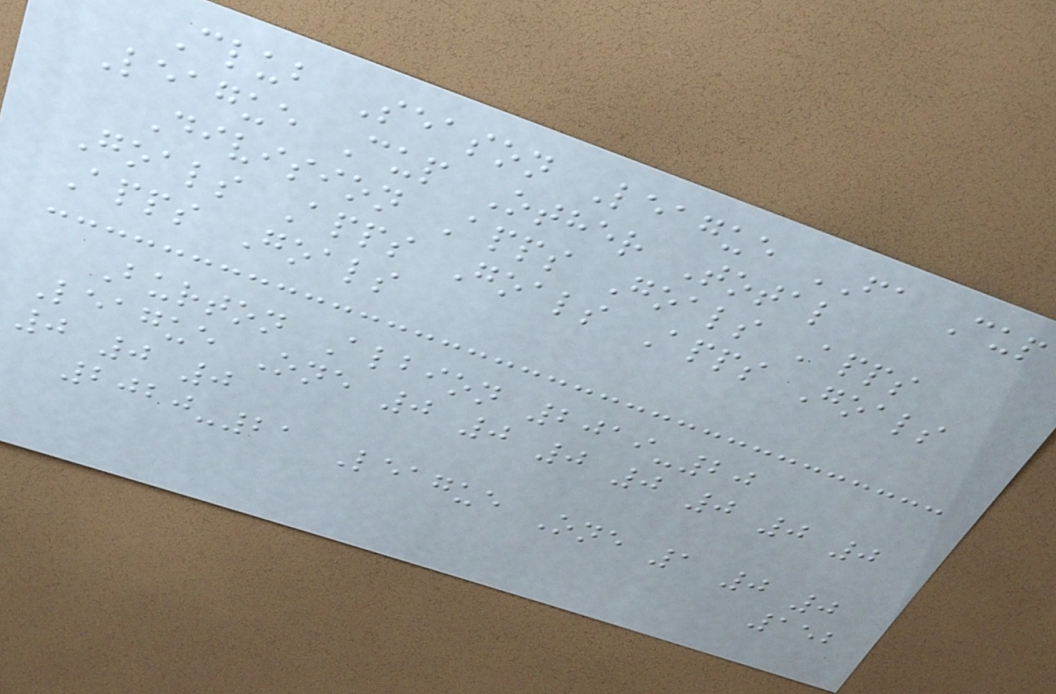Club Season League FA Cup
League Cup Other Total
Division Apps Goals Apps
Goals Apps Goals Apps Goals
Apps Goals
Burton Albion 2019-20
League One 0 0 0 0 0 0 0
0 0 0
2020-21 League One 1 0 0
152
